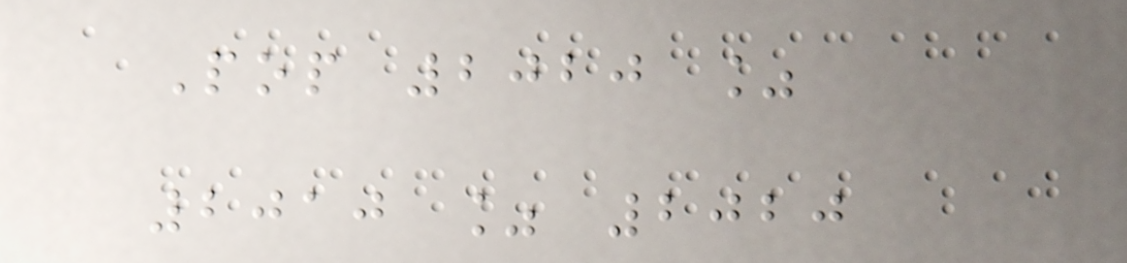Pop 2020 %
2010 % 2020
